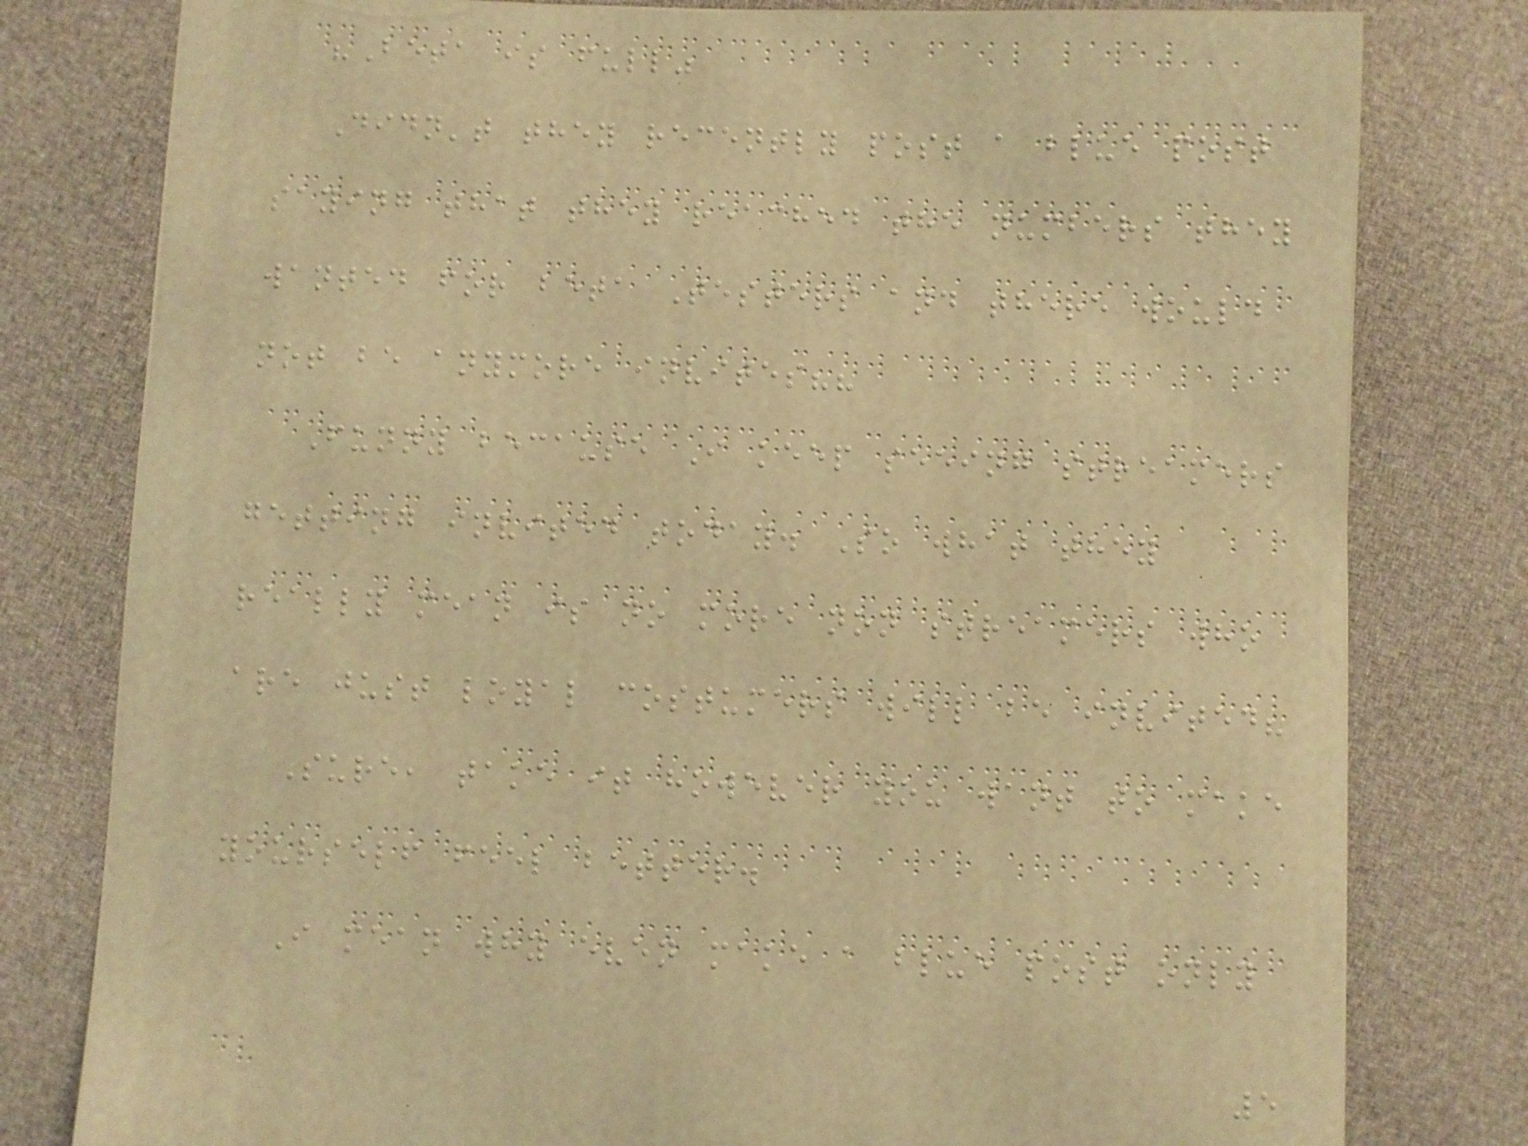"Beta is full"
Didn't they recently post a blue post
saying that they reached the numbers they
wanted for beta Testers and there would
not be anymore invites??
Funny because I keep seeing streamers
getting invited today. So what they
really mean is no more non streamers who
are just loyal costumers will be invited?
Sure, take it however you want to make
yourself feel better.
I mean why even make a blue post only
5
